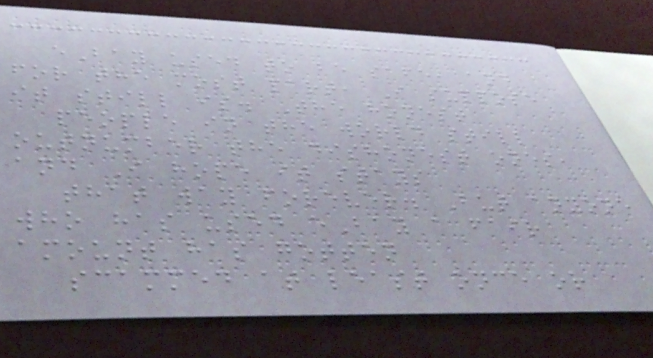eBay used to be safe, and
for the most part, I suppose
it still is. The honest
people in the world still
outnumber the dishonest ones,
and I hope it stays
that way forever. But anyone
who has used eBay a fair
amount has gotten
scammed at least once or
